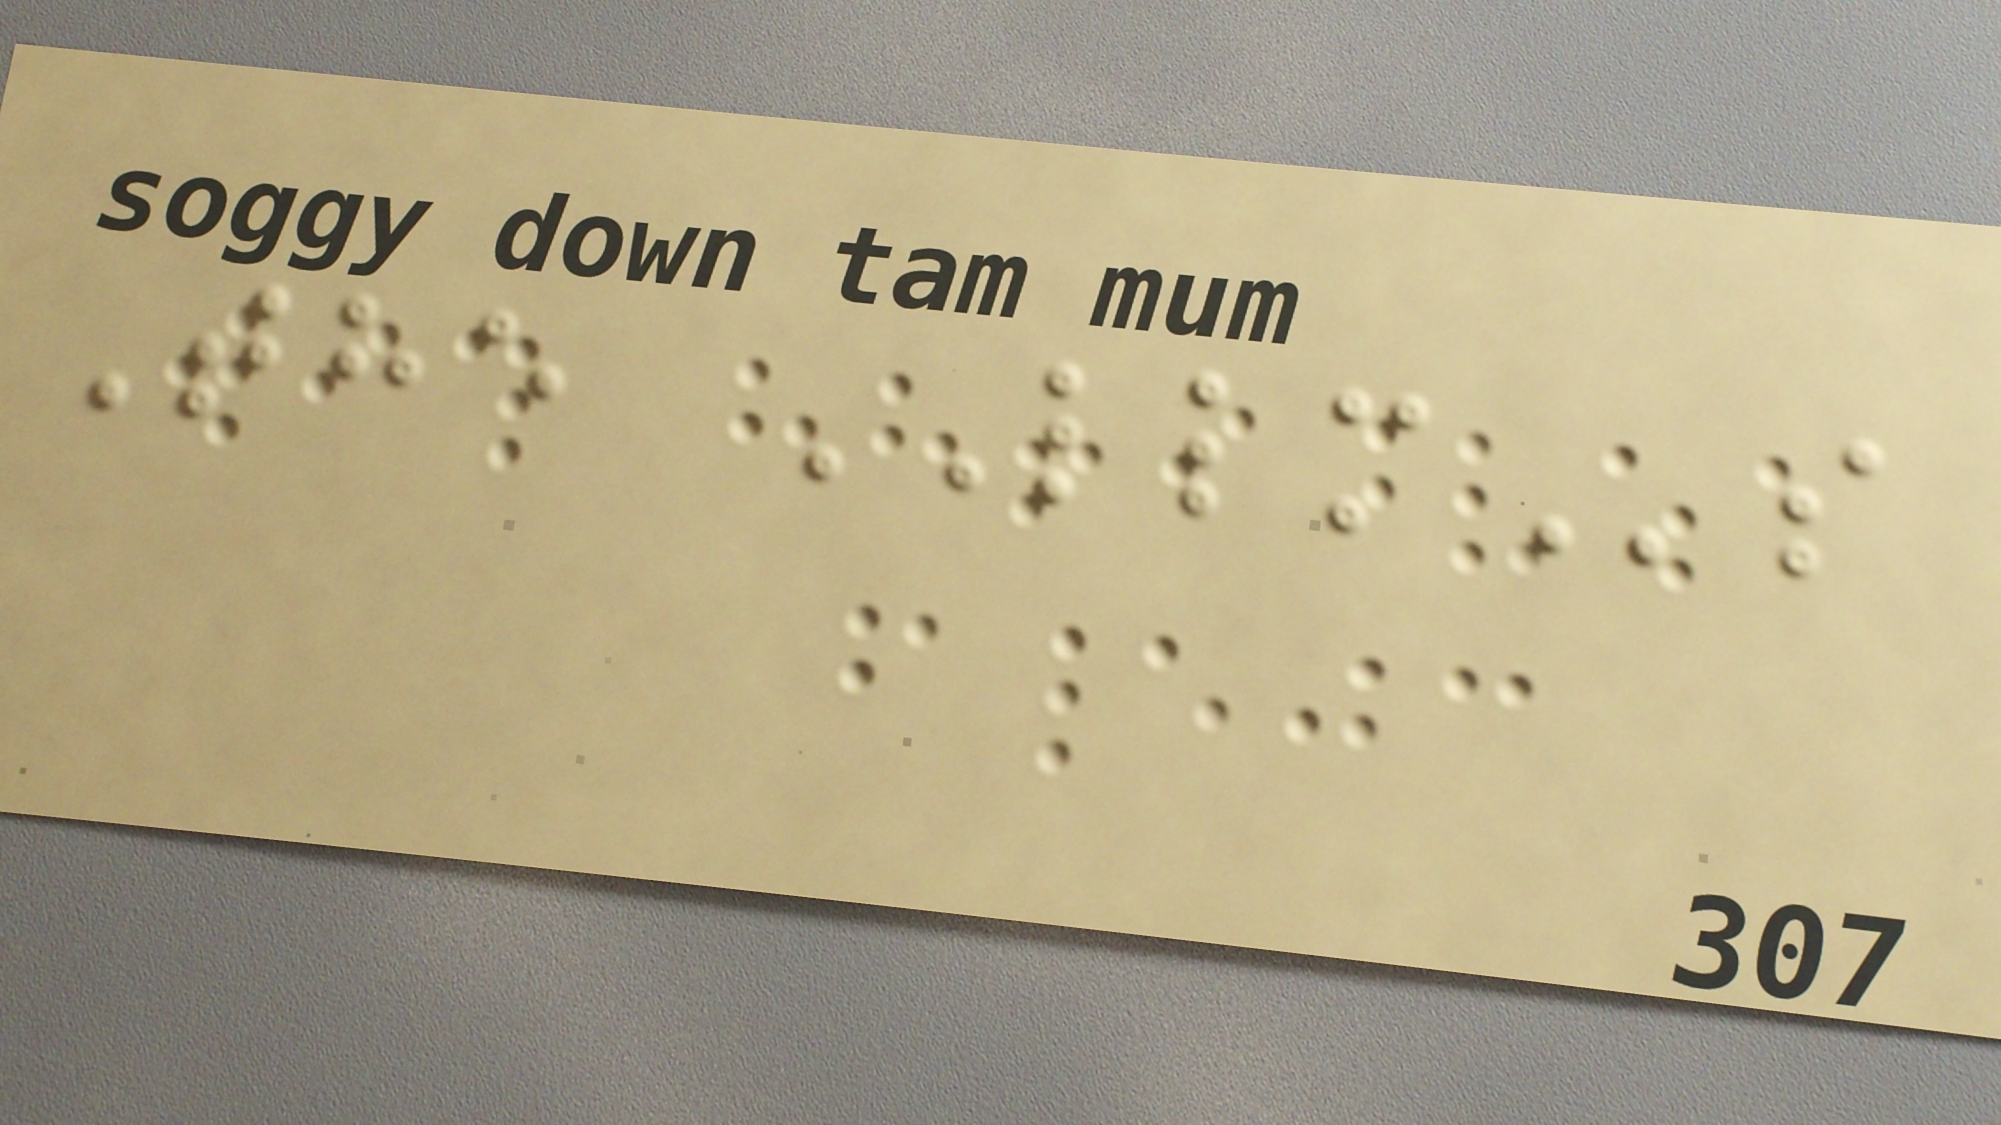The LLMs
